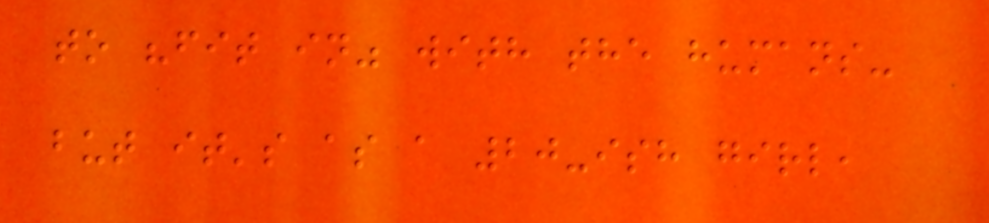to "fit in" with the humans-
but it's as a 20-ish girl,
